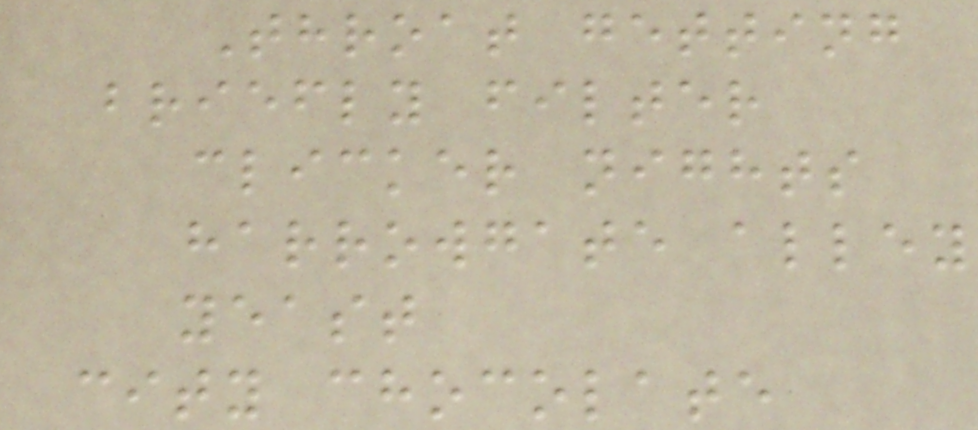Throat getting
briefly filter
clicker nights
harrowgate alley
yeast
city chocolate
